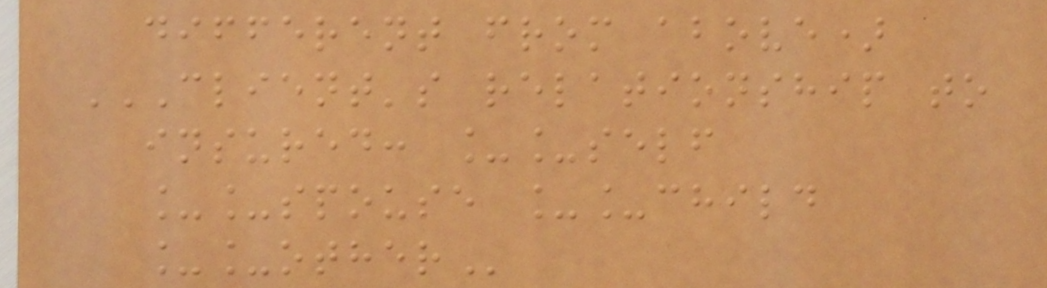different from above)
CLIENT'S RELATIONSHIP TO
INSURED: __SELF
__SPOUSE __CHILD
__OTHER
